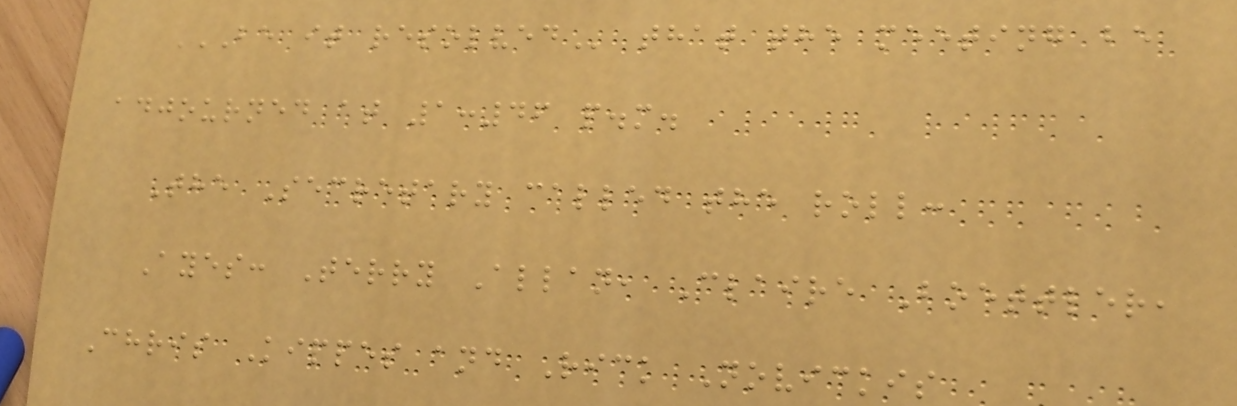BE IT RESOLVED that the meeting be
adjourned at 1:46 p.m.
The Secretary called the roll:
Ayes: Terry Allan, Claire Boettler,
Chris Kippes and Rick Novickis
